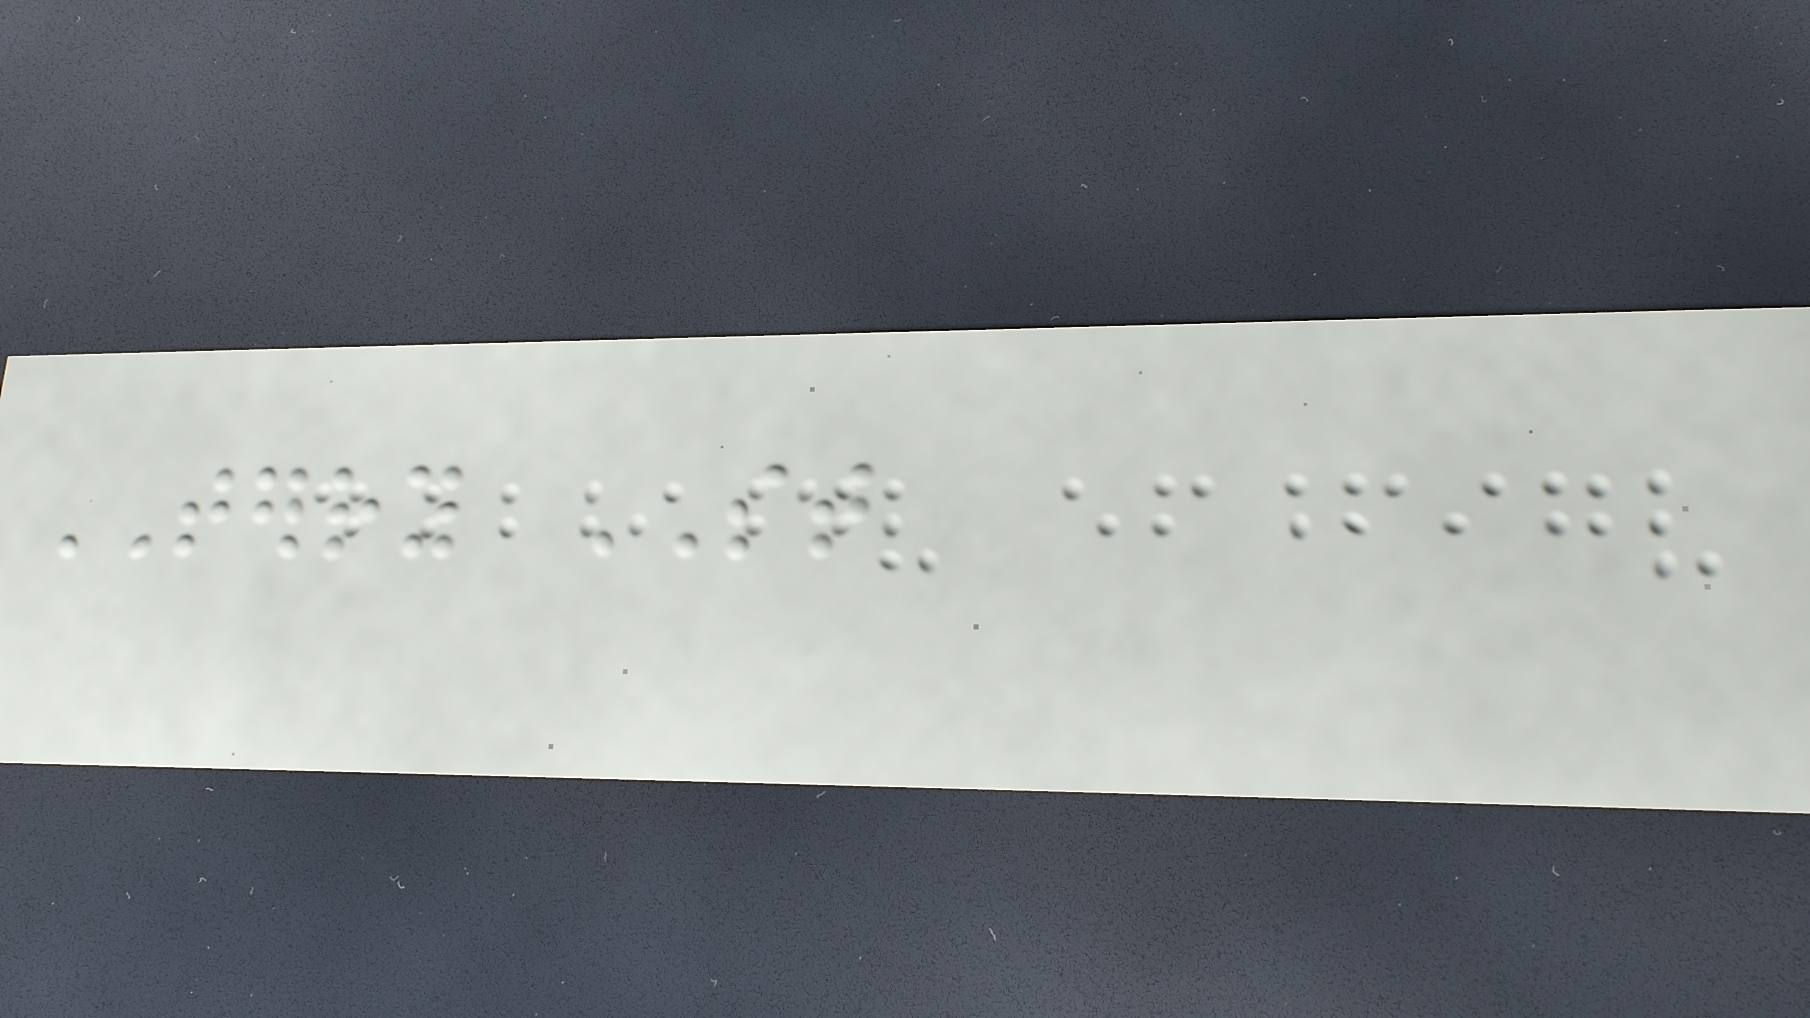TERRY ST
